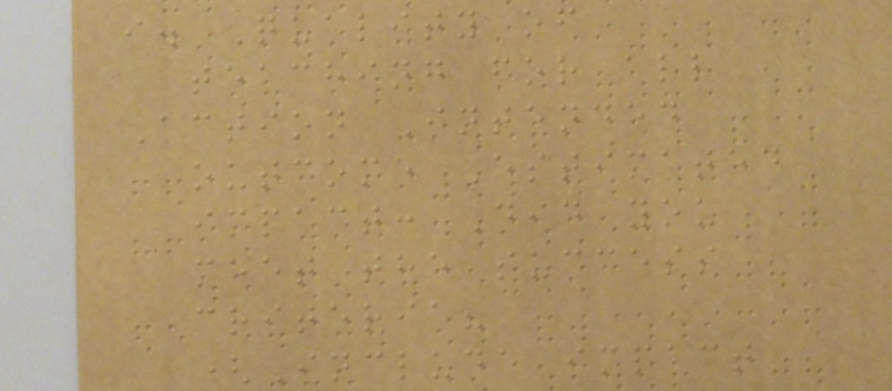i. Quality of
teaching for all
Action Intended
outcome Estimated
impact: Did you
meet the success
criteria?
(Include impact
